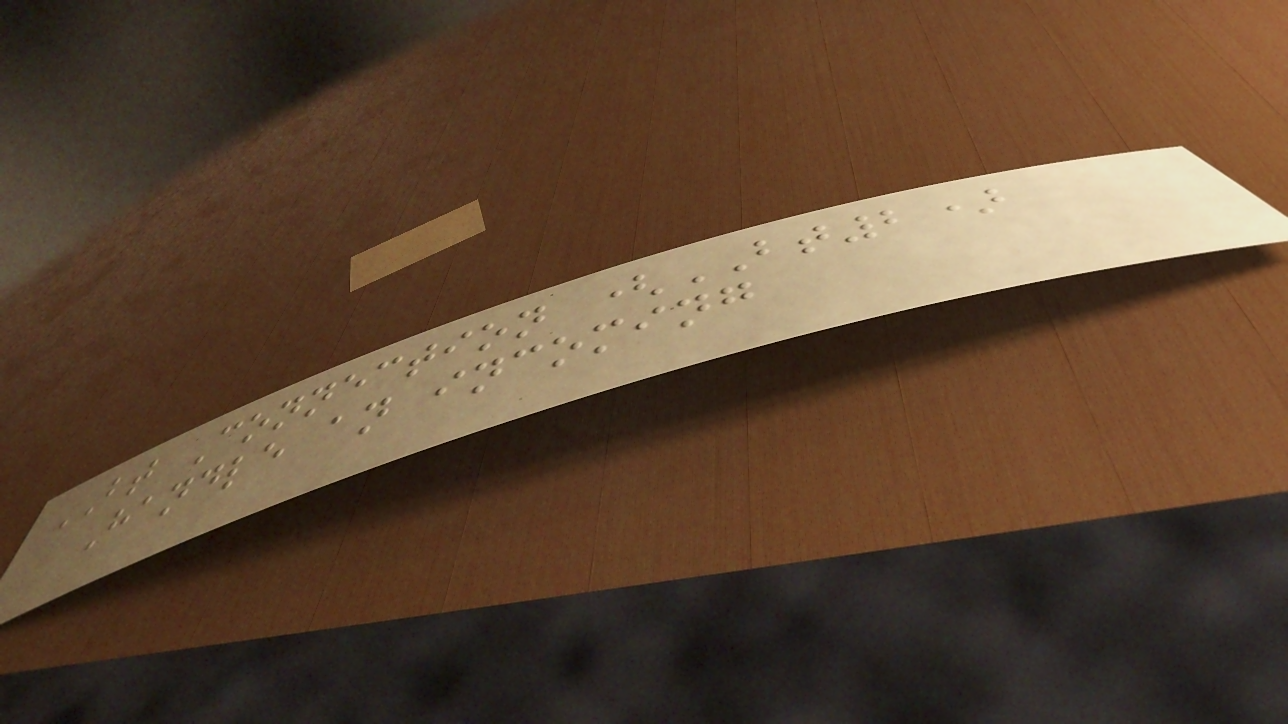BT Connection (BT2)
Handle an incoming
